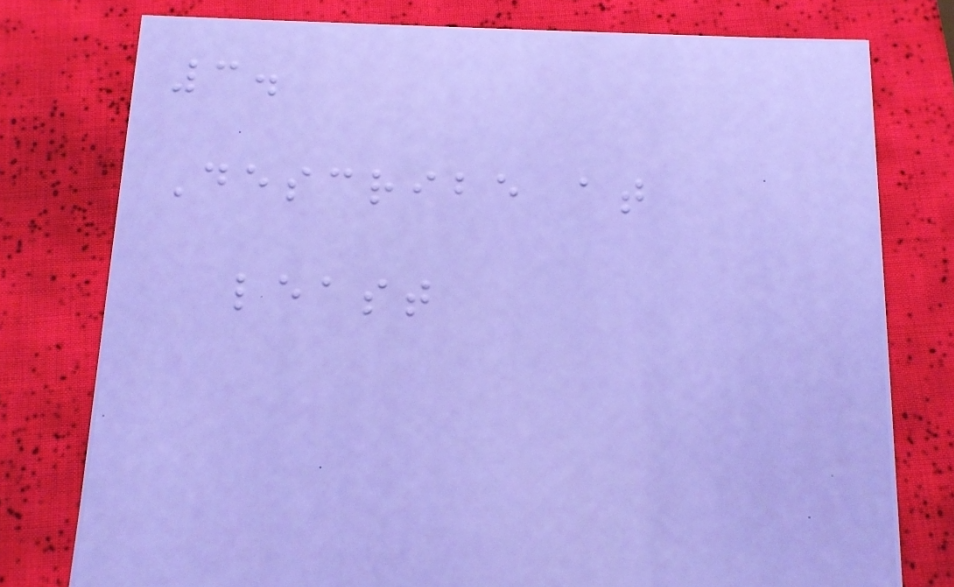3.
Describe at
least
